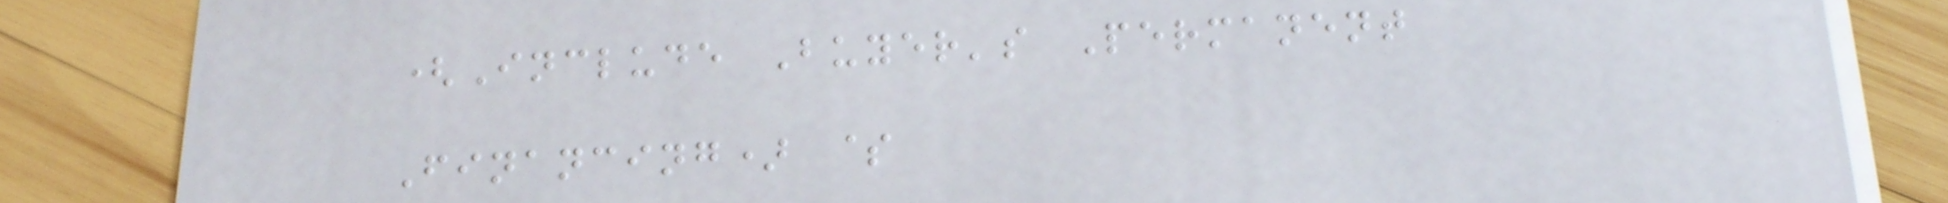(Include Buyer's Permanent
Financing) $
